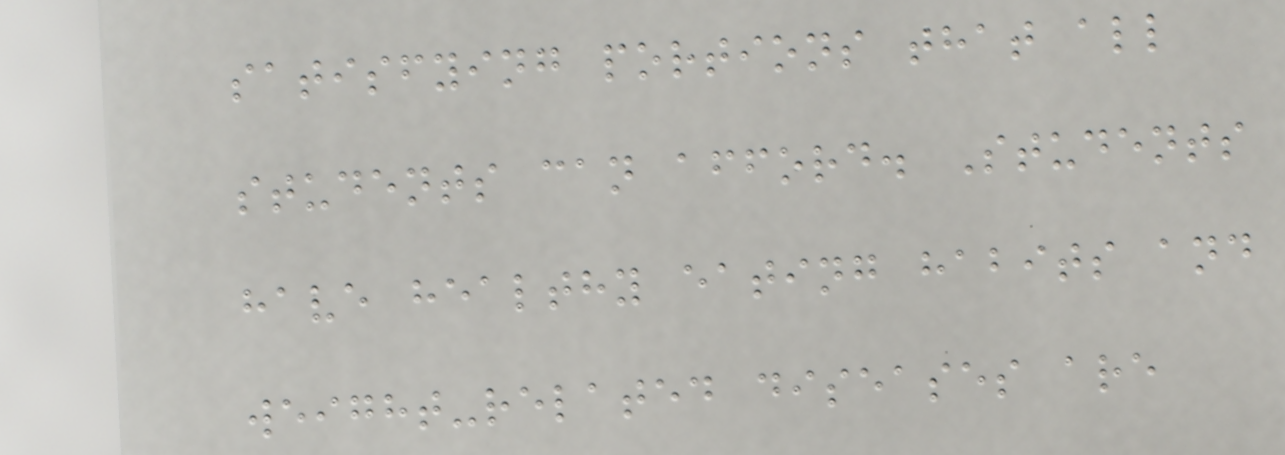satisfying portions that all
students can afford. Students
have healthy eating habits and
weight-related diseases are
